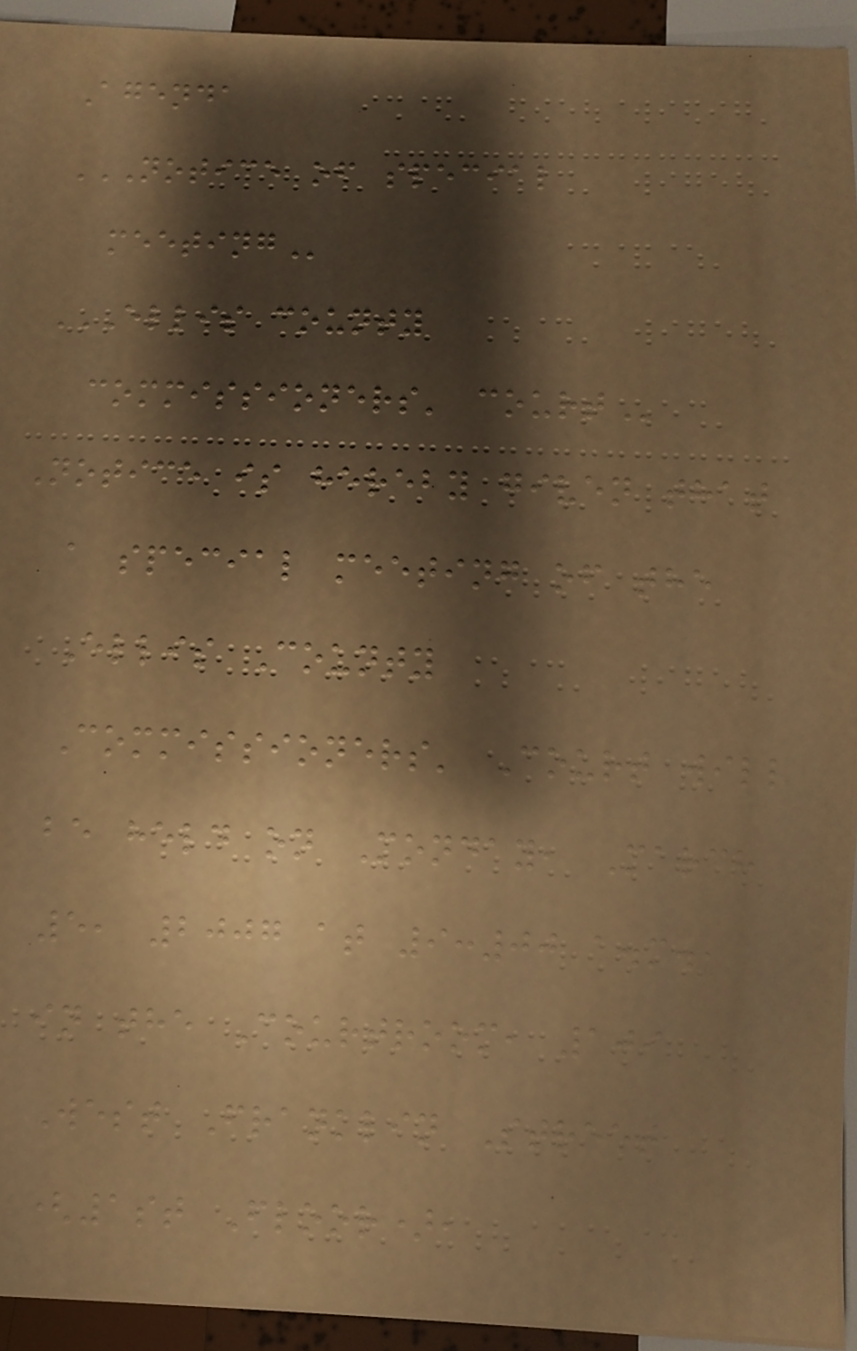Agenda
NOTICE OF SPECIAL
MEETING
ELLIS COUNTY
COMMISSIONERS' COURT
Notice is hereby given that
a special meeting of the
Ellis County
Commissioners' Court will
be held on Monday, March
5, 2007 at 9:00 a.m.,
in the Courtroom, 109
West Franklin Street
(1st Floor),
